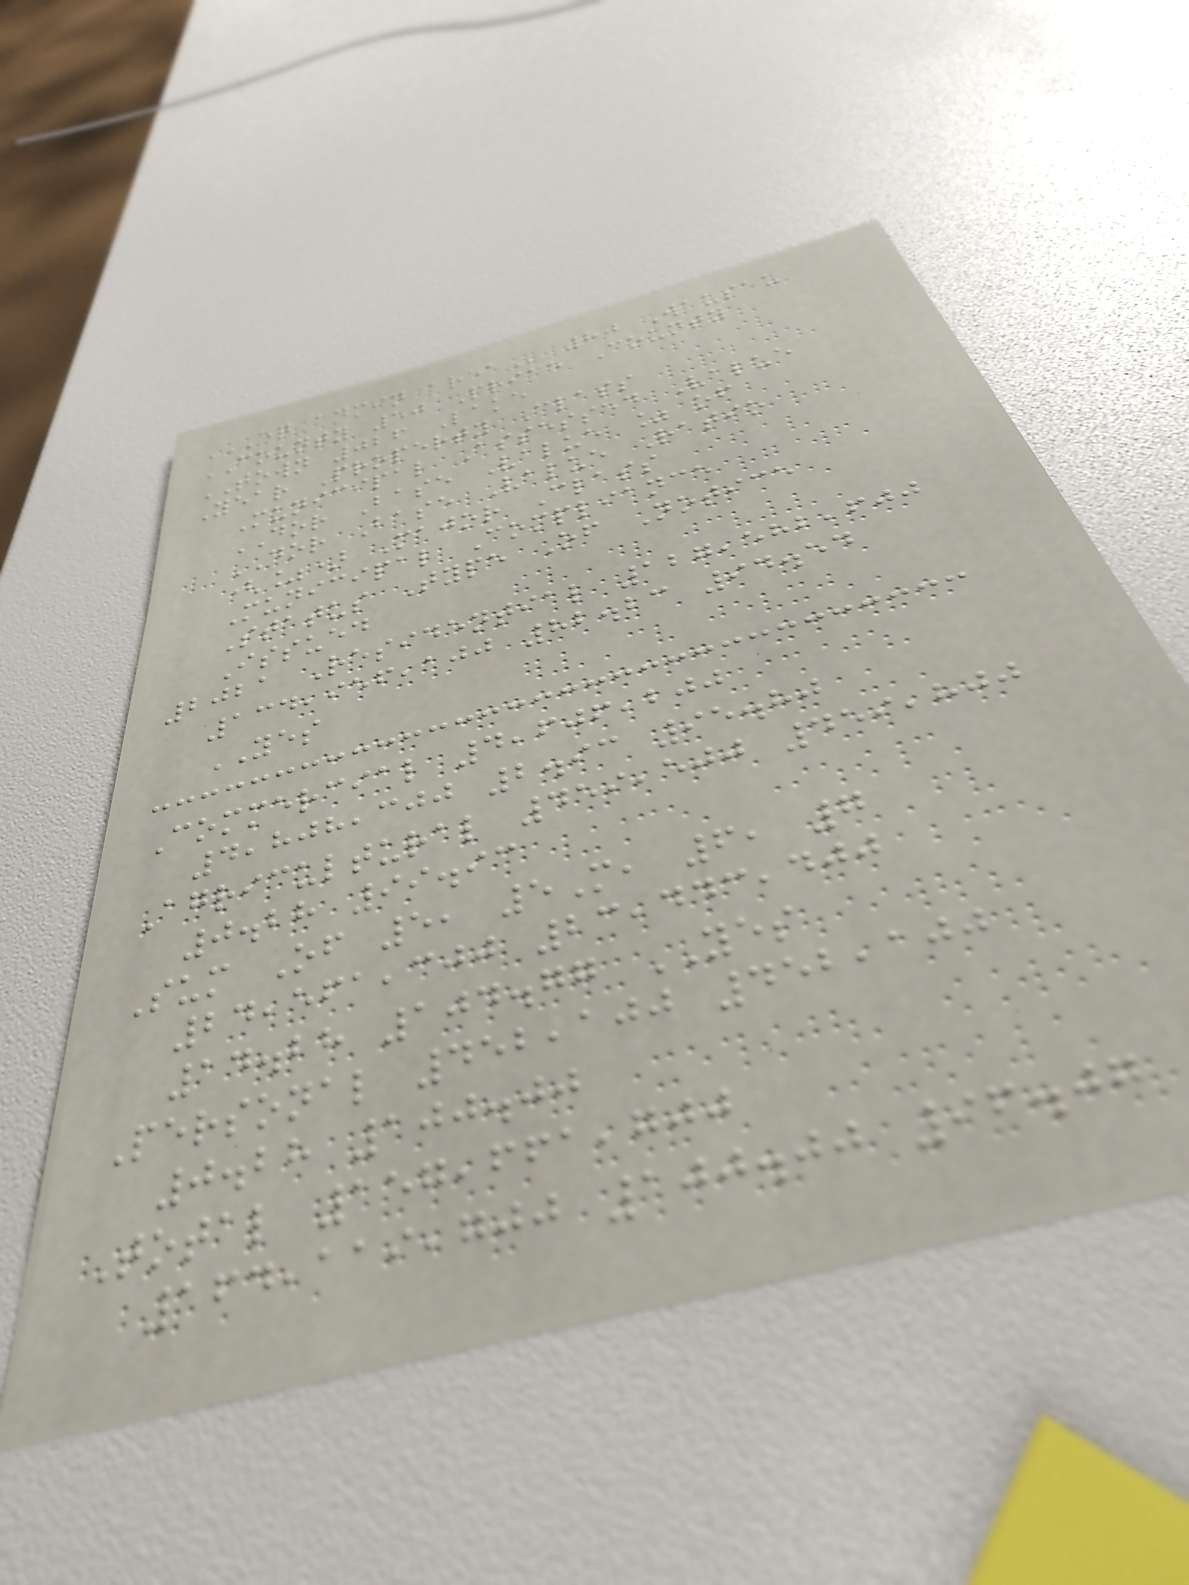EQ ADMIN AREA 80 Wausau
COUNTY 50 Price County
TOWN 026 Lake
Year Property Class
Municipal Assessed Value
DOR Base Value % of
DOR Base Value Ratio
(%) Major Class
Municipal Compliance
Status Type Of Notice
Issued
2021 Residential 127,582,600
134,956,100 82.23 94.54
YES
Commercial 4,606,200
4,808,300 2.93 95.80
Agricultural 459,500 459,800
0.28 99.93
Sum Of 5, 5M, 6, 7
24,561,300 23,443,400
14.28 104.77 YES
Personal 452,100 452,100
0.28 100.00
Total 157,661,700
164,119,700 100.00 96.07
